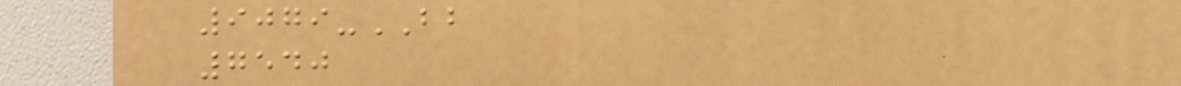9079-BB
7540
